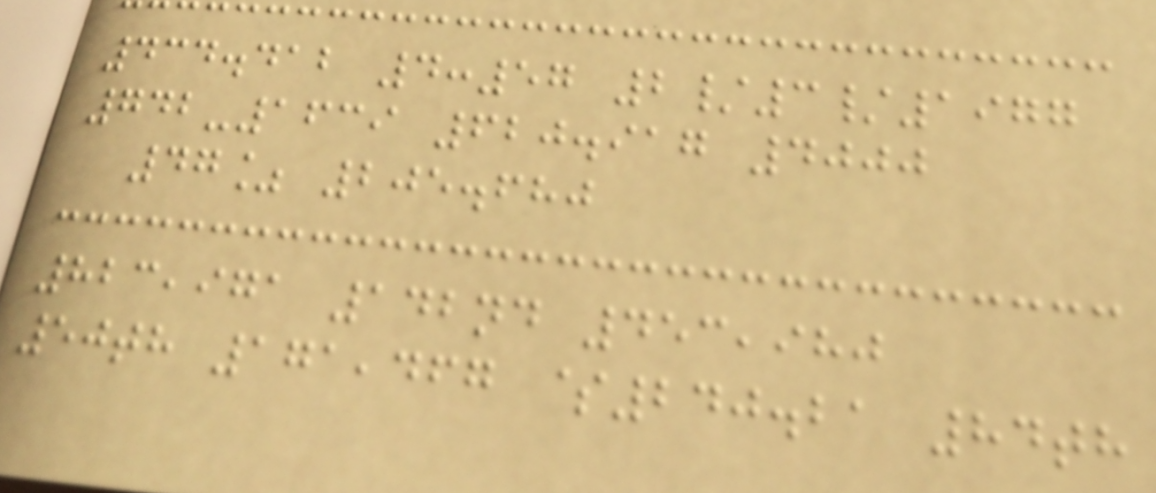434.412 4:57 2/3/1977
742-1639 620.917 4000
47% 205.680
823,971 142nd 453,980
50th 171,467 $240.21 84th
